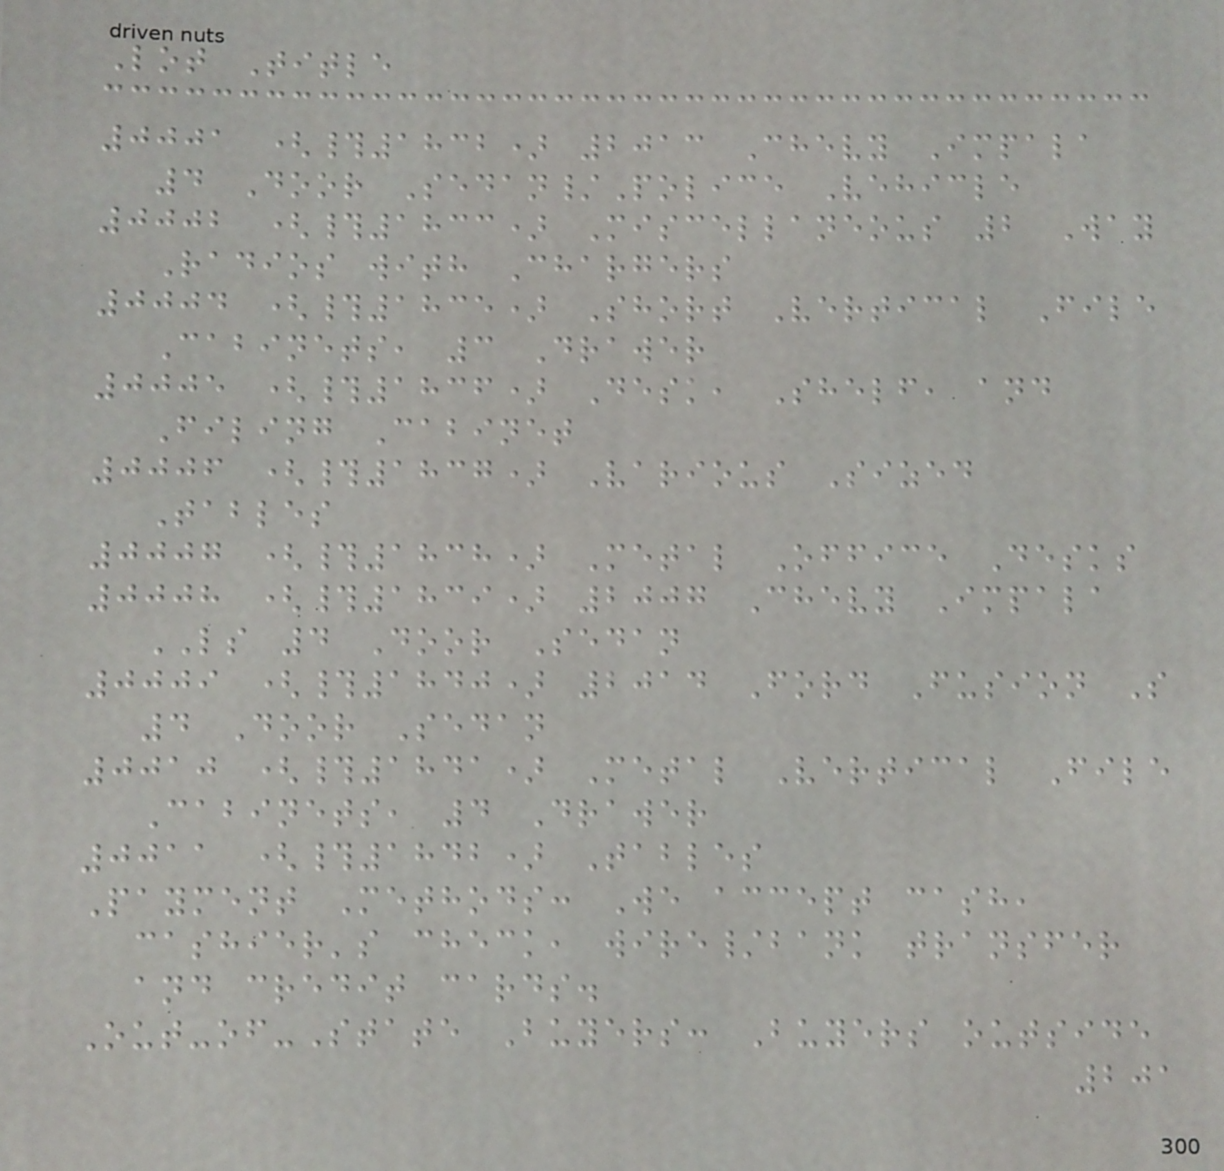Lot Title
0001 (#1832) 2013 Chevy Impala
4 Door Sedan/Police Vehicle
0002 (#1833) Miscellaneous 2 Way
Radios with Chargers
0004 (#1835) Short Vertical File
Cabinets, 3 Drawer
0005 (#1836) Desk, Shelf, and
Filing Cabinet
0006 (#1837) Various Sized
Tables
0007 (#1838) Metal Office Desks
0008 (#1839) 2007 Chevy Impala
LS 4 Door Sedan
0009 (#1840) 2014 Ford Fusion S
4 Door Sedan
0010 (#1841) Metal Vertical File
Cabinets, 4 Drawer
0011 (#1842) Tables
Payment Methods: We accept cash,
cashier's check, wire/bank transfer
and credit cards.
Out-of-State Buyers: Buyers outside
201
